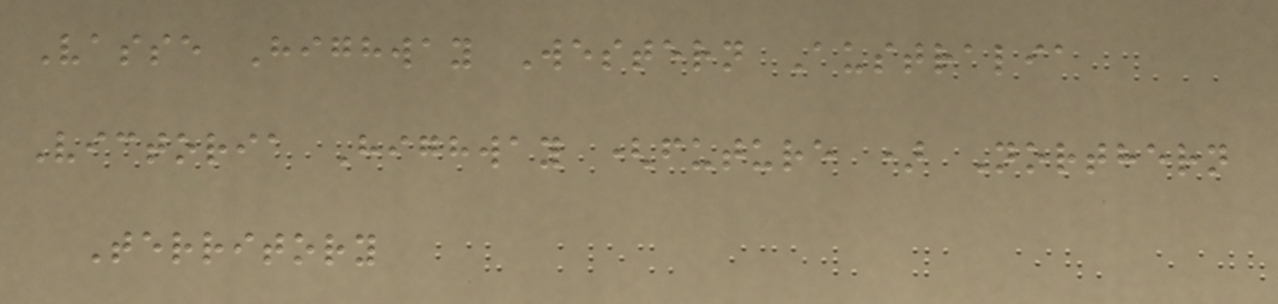Vasse Highway Western Australia
Victoria Highway (future ) Northern
Territory
